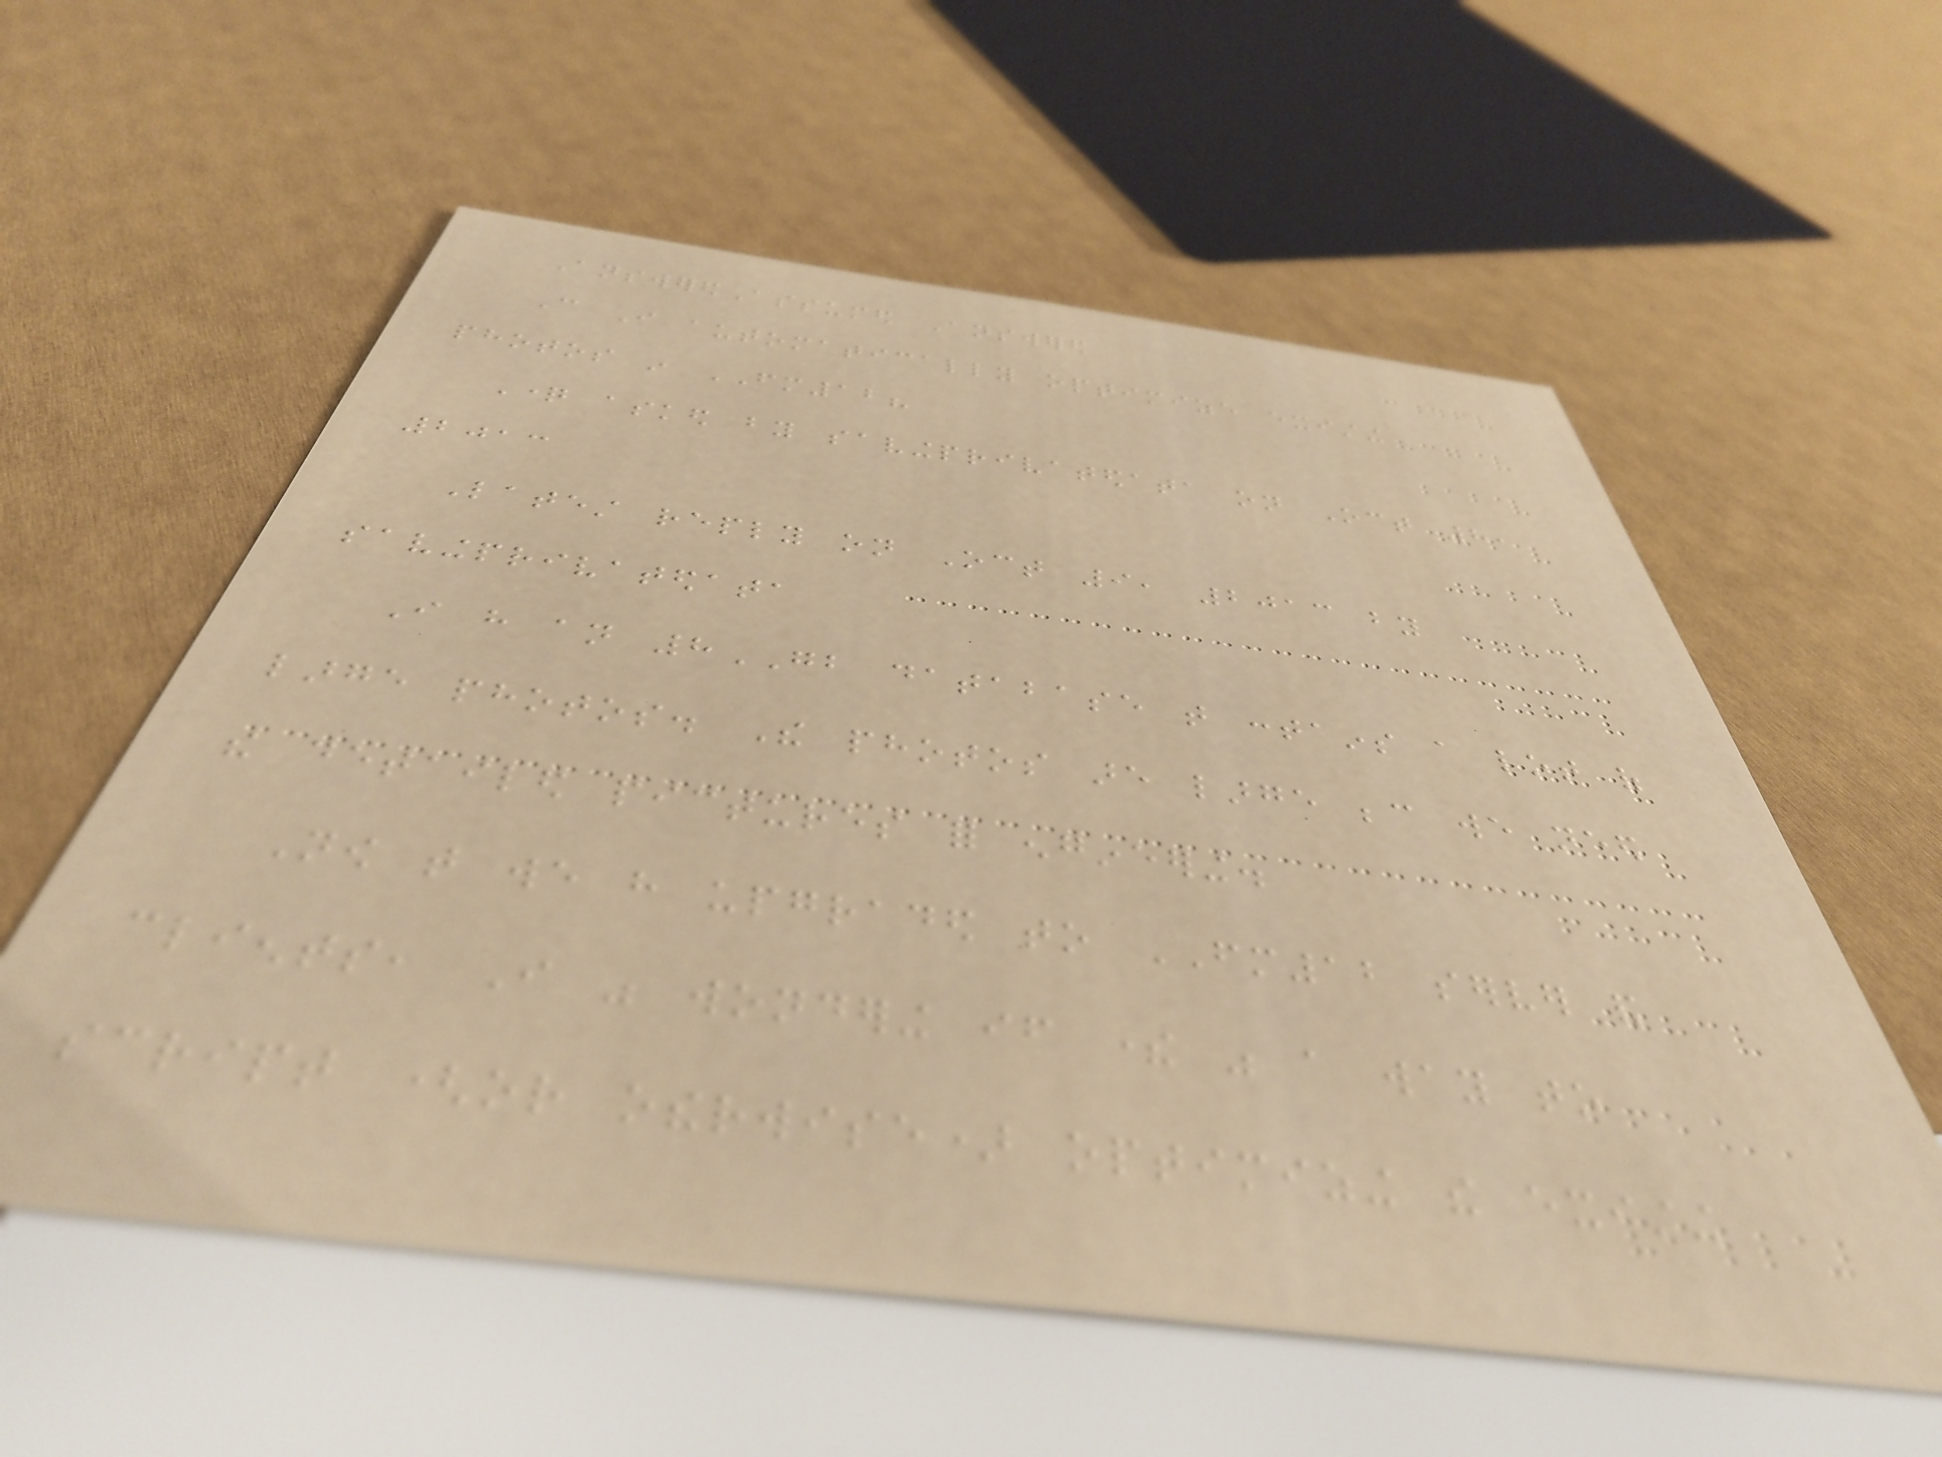AnsweredAssumed Answered
Can I automatically optimize existing
photos in FM12?
Question asked by savingprivatedata on Oct 8,
2013
Latest reply on Oct 9, 2013 by
savingprivatedata
I have an 8GB database that contains a lot of
large photos. The photos are large because we need
the detailed pictures for engineering.
Now that we have upgraded to FM12 server and
clients, I was wondering if there was a way to
script (or otherwise) optimizing the existing
